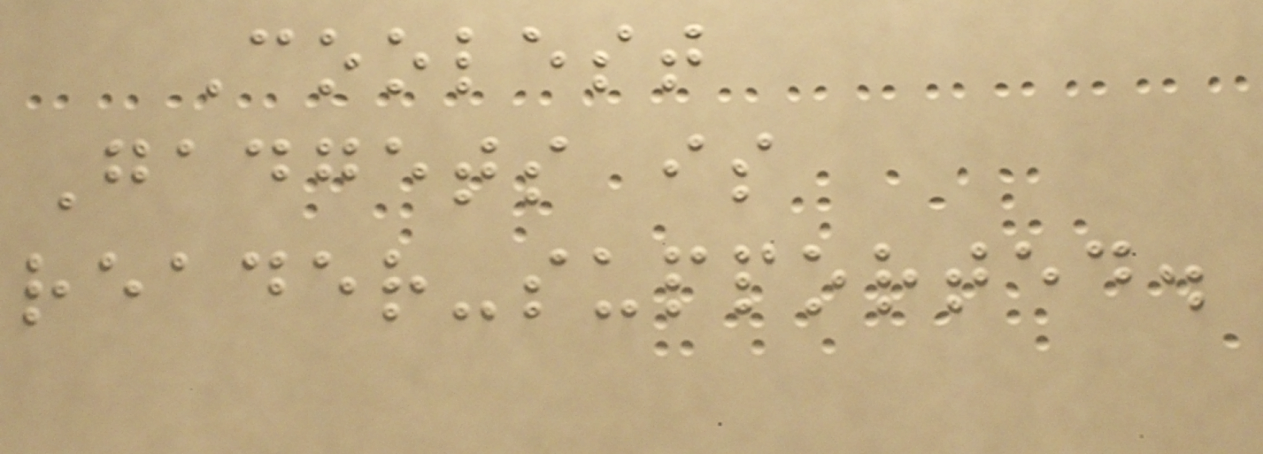Coolest
Gadgets is
reader-supported.
